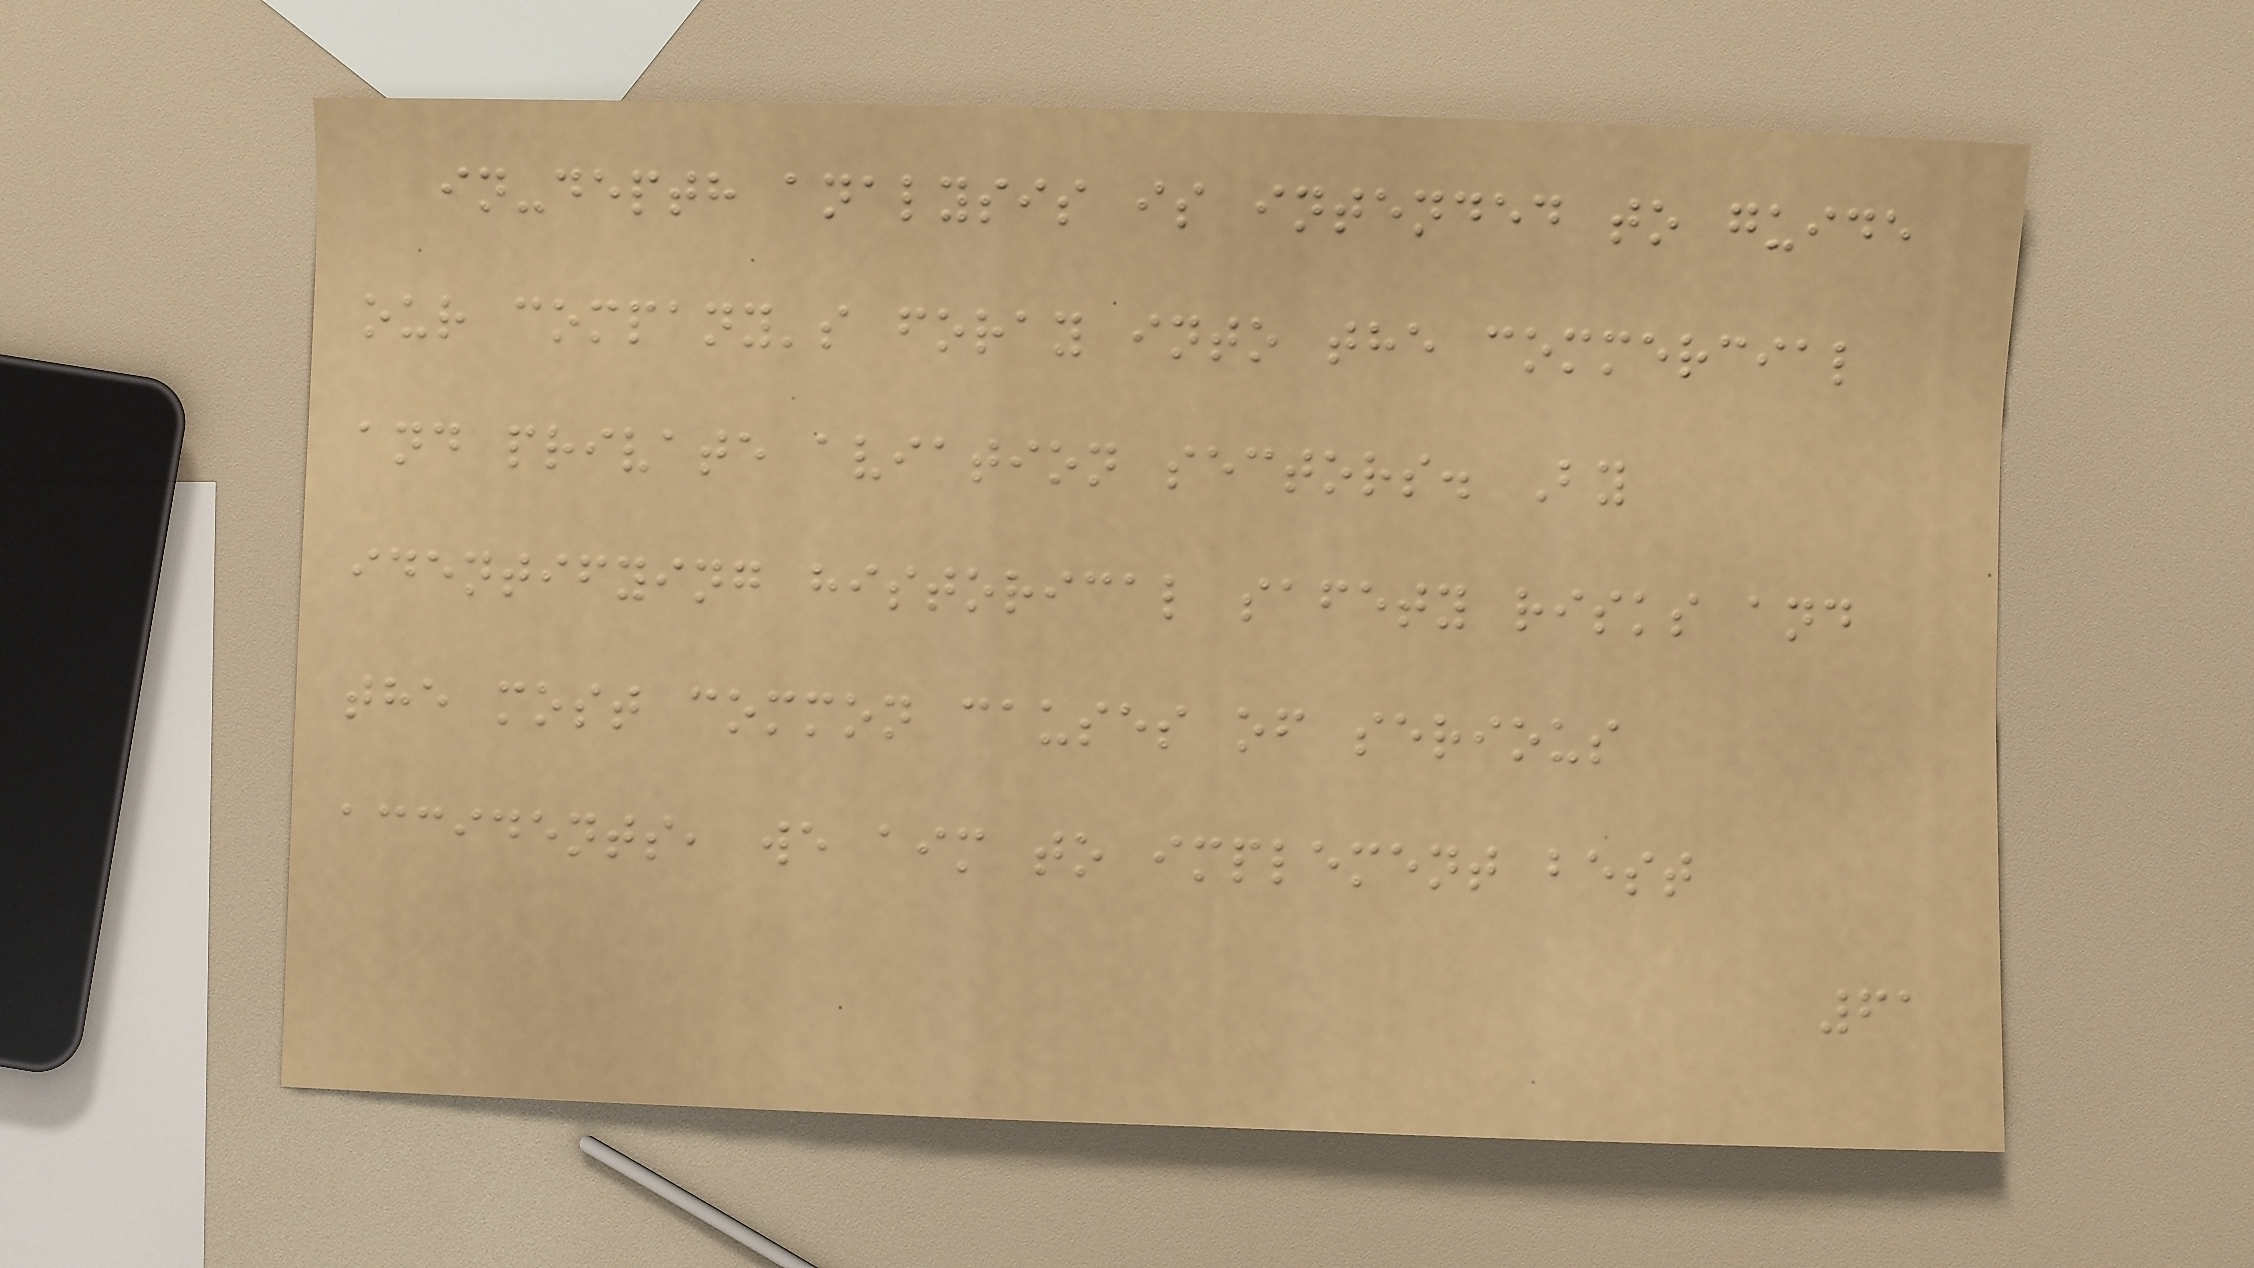in-depth analysis is intended to guide
our company's foray into the commercial
and private aviation sectors. By
identifying historical safety risks and
the most common causes of serious
accidents, we aim to implement best
61
